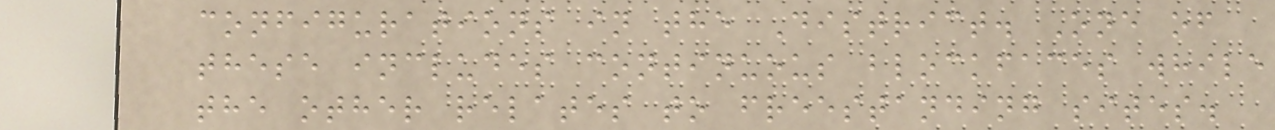configurations in the District. One of
these includes continuous blockfaces while
the other relates to freestanding sites.
